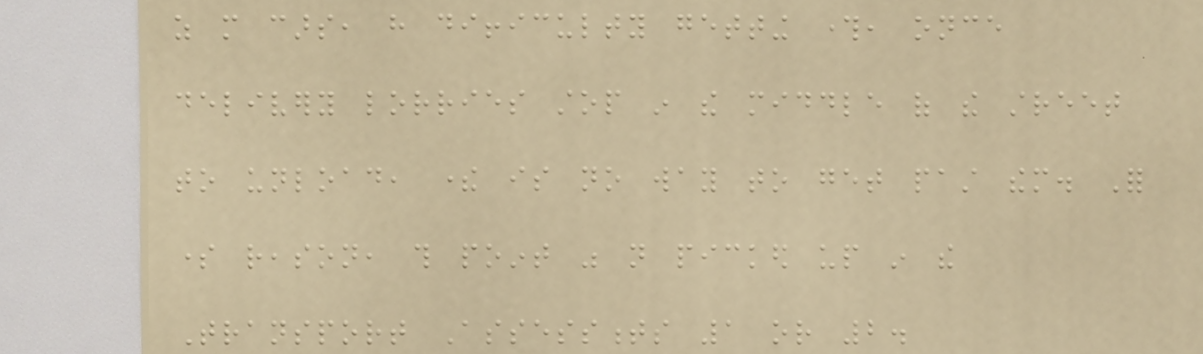as more cars, have difficulty getting through, once
delivery lorries stop in the middle of the street
to unload, there is no way to get past them. For
some reason, this point was not picked up in the
Transport Assessments 1 or 2.
